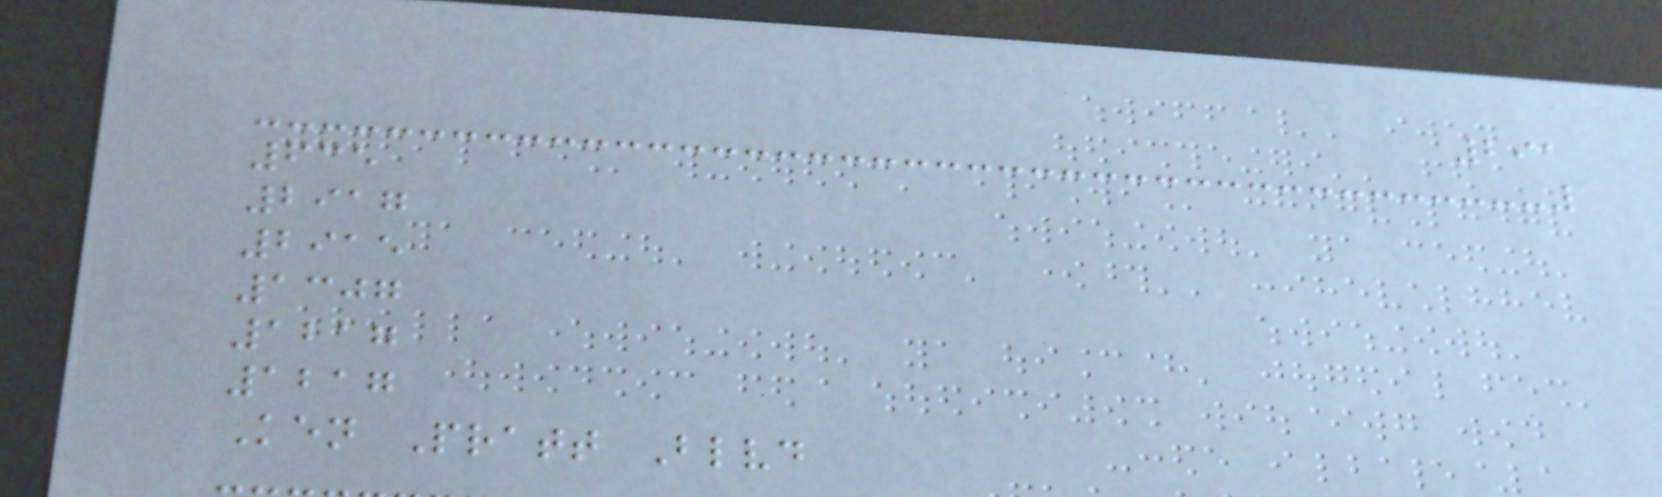291
635
2917
2915
1307
1217
1217
Ken Pratt Blvd
